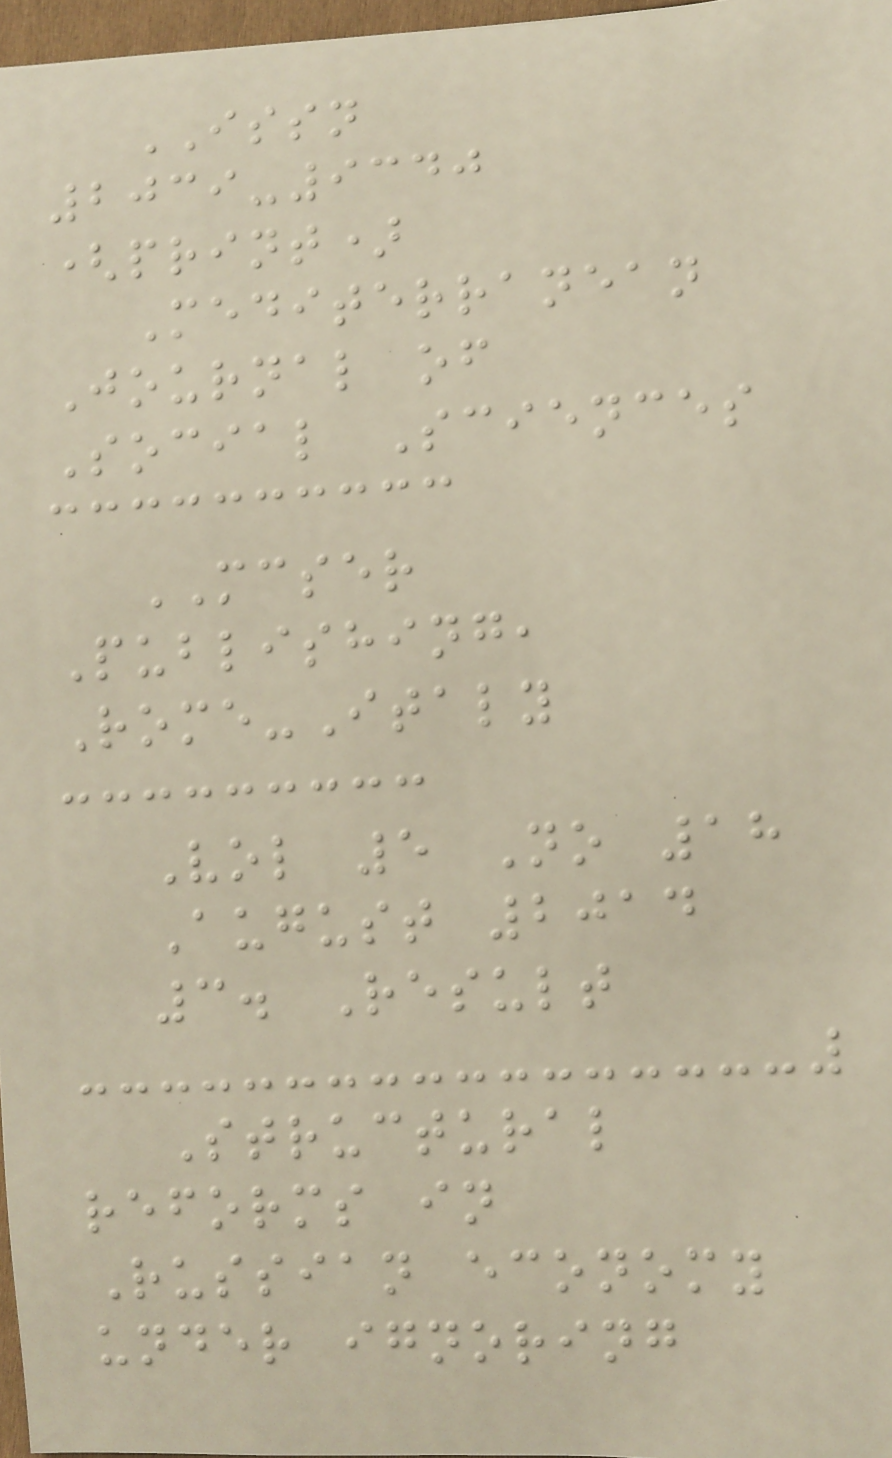ISSN
2039-9340
(print)
Mediterranean
Journal of
Social Sciences
MCSER
Publishing,
Rome-Italy
Vol 5 No 18
August 2014
3. Result
Structural
reforms in
Russian economy
under ignoring
